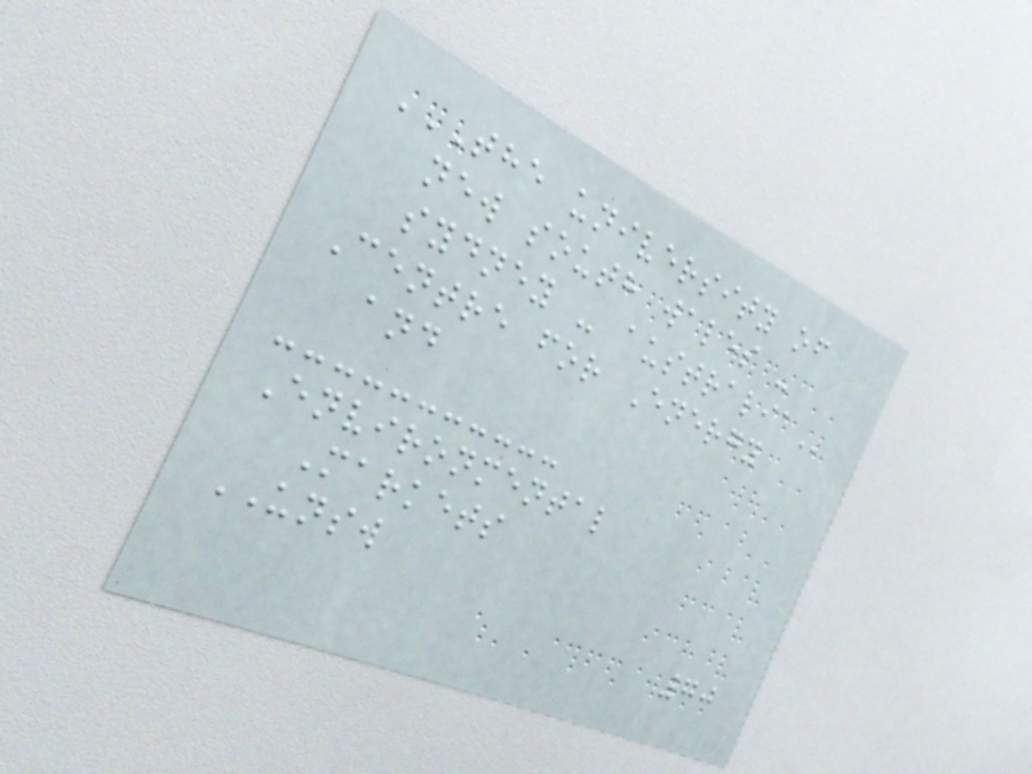THE UNIVERSITY OF
NEW SOUTH WALES -
SYDNEY - AUSTRALIA
Centre for Energy
and
Environmental
Markets
UNSW
70
